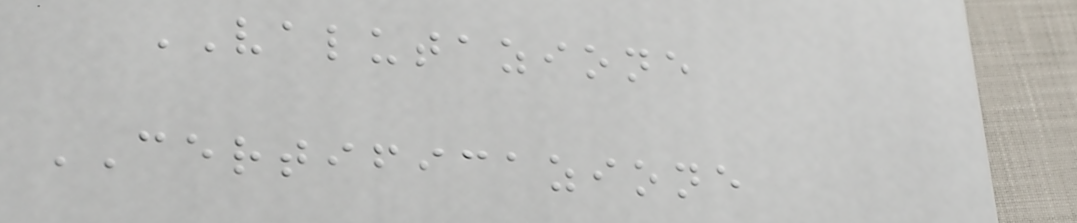VALUTAZIONE
CERTIFICAZIONE
